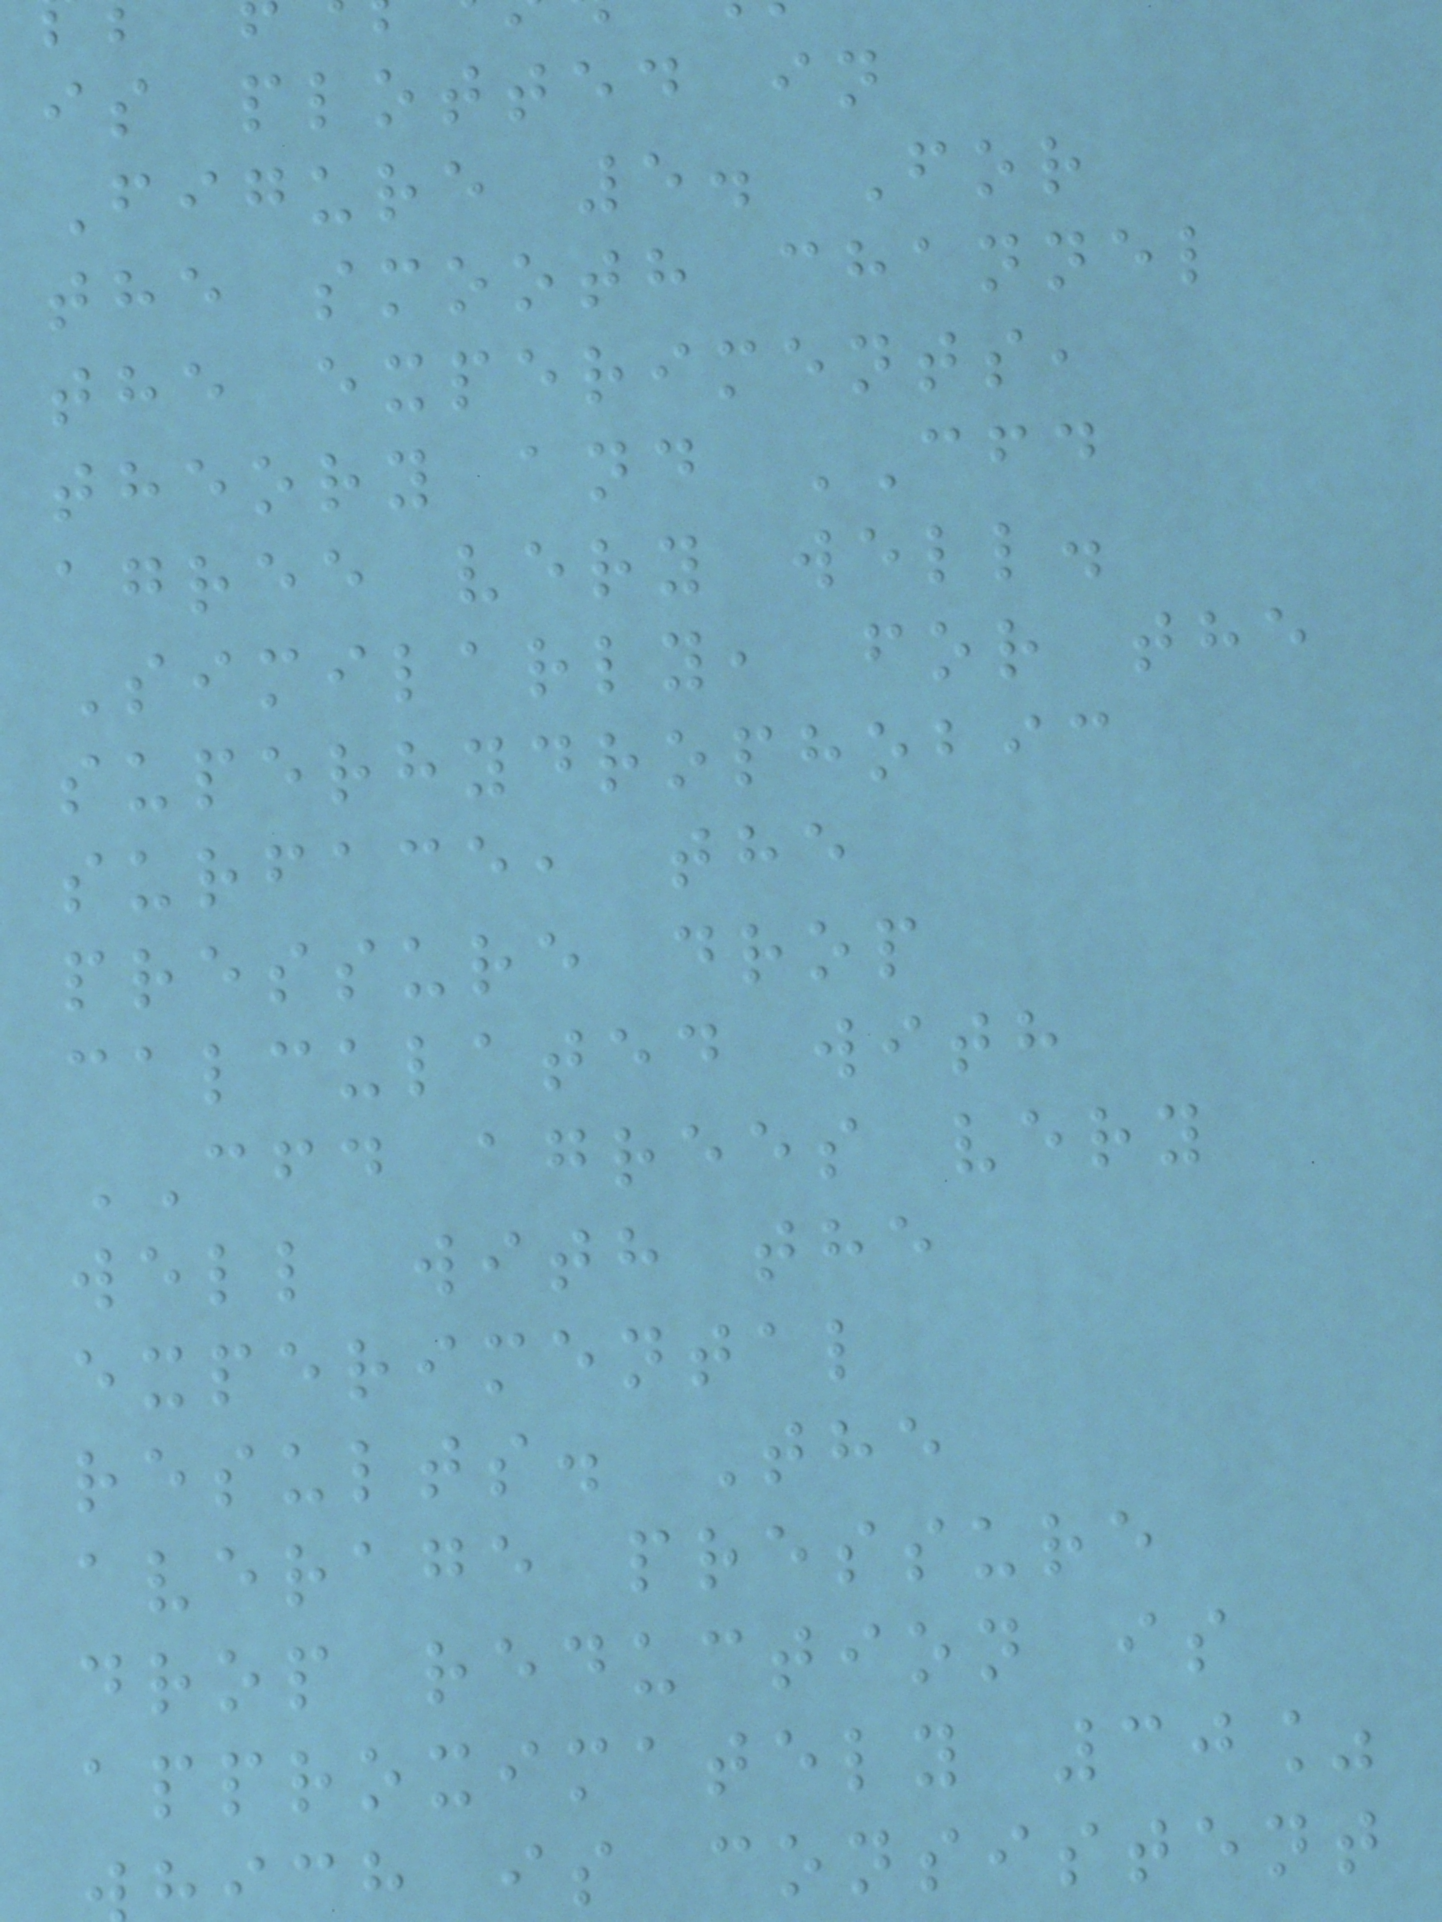is plotted in
Figure 5. For
the smooth channel
the experiments,
theory and CFD
agree very well.
Similarly, for the
superhydrophobic
surface, the
pressure drop
calculated with
CFD agrees very
well with the
experimental
results. The
average pressure
drop reduction is
approximately 30%
ich is consistent
